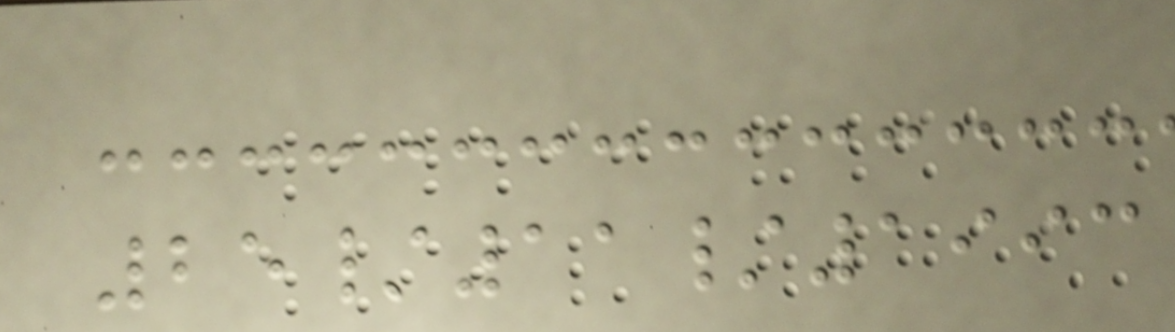25/11/1993
